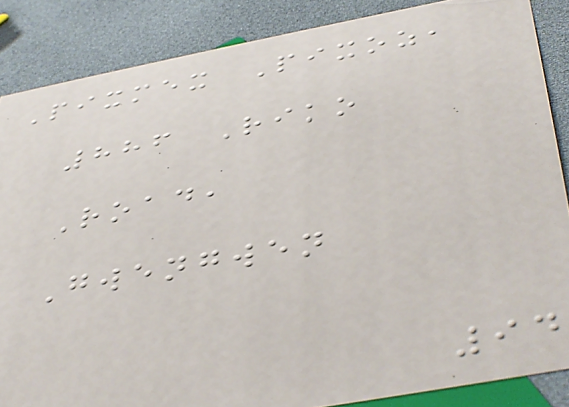Pixmex Pixoz,
886 Riko
Road,
Gwengwen
94
